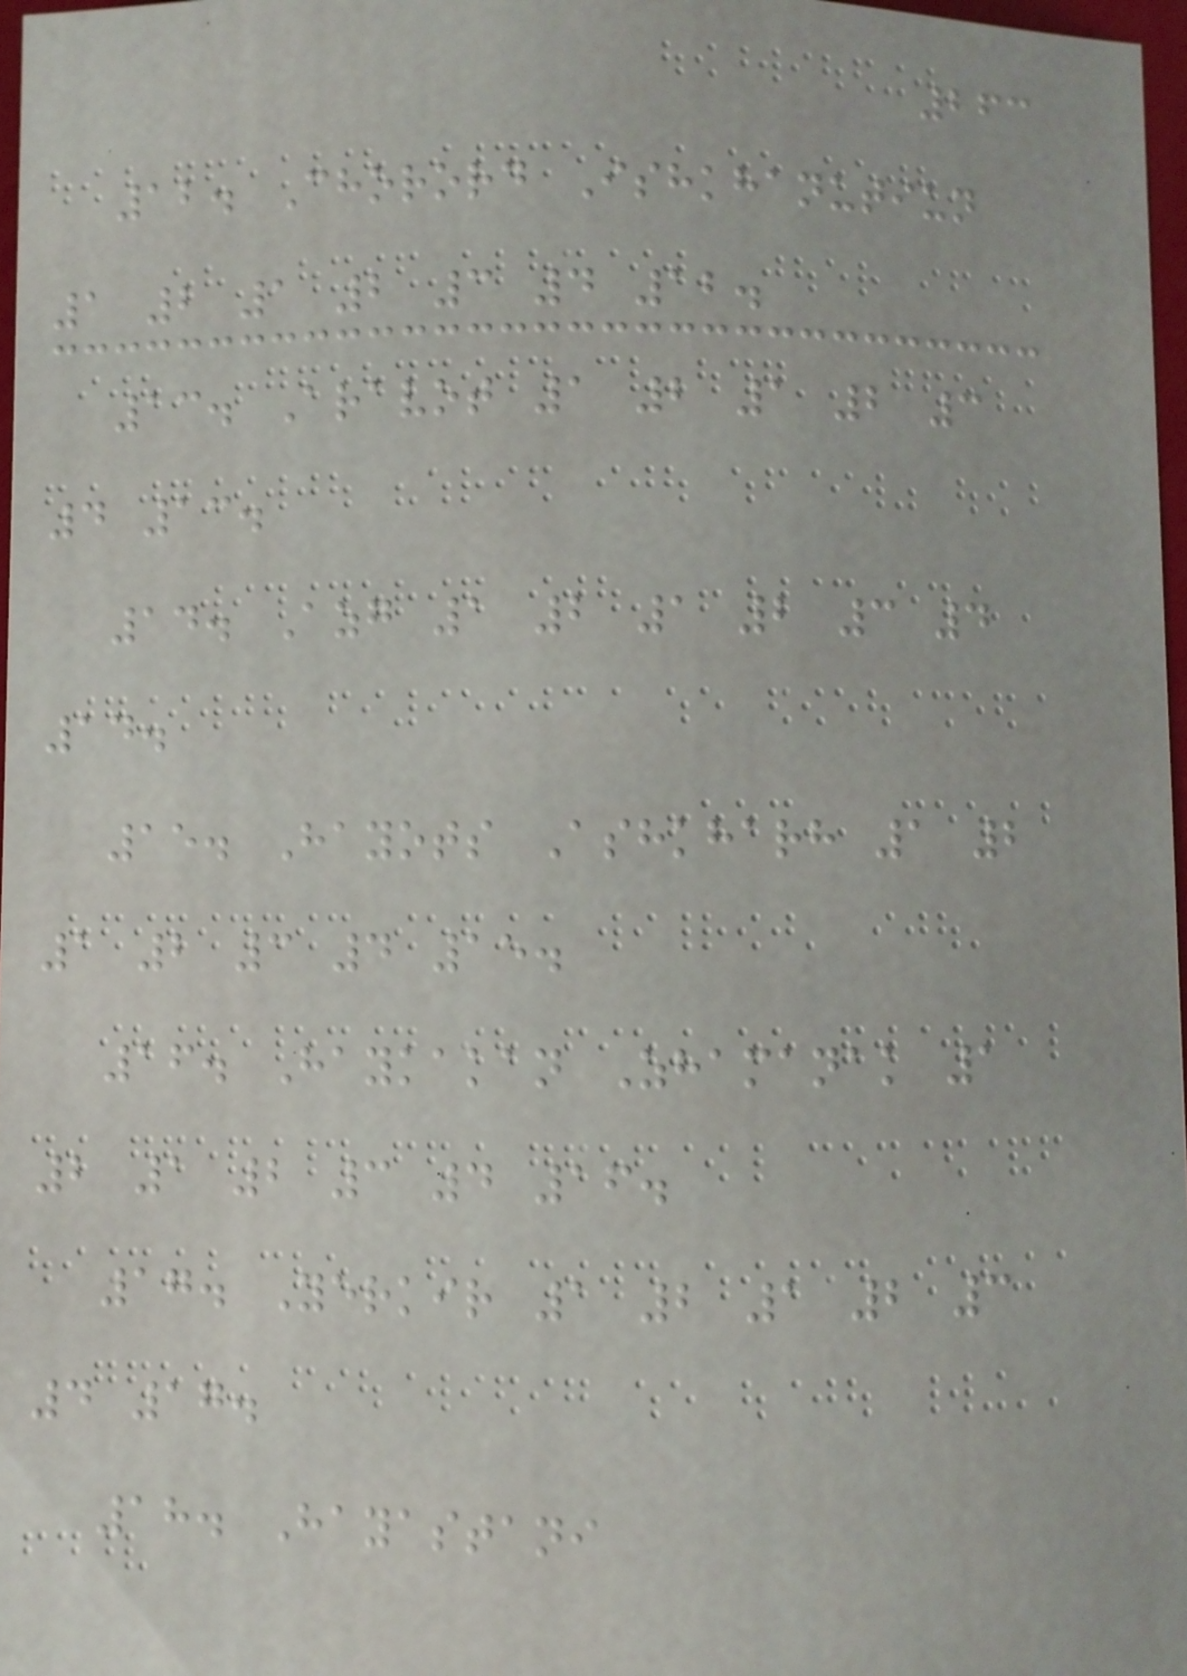263
12. Chorord Ishkhanutiun
1 2 1 2 3 4 12.
13. Aravot 1 2 1 2 3
4 13.
14. Azg 1 2 1 2 3 4
14.
15. Hayots Ashkharh 1 2
1 2 3 4 15.
16. Haykakan Zhamanak 1
2 1 2 3 4 16.
17. Yerkir 1 2 1 2 3
4 17.
18. Hayastani
